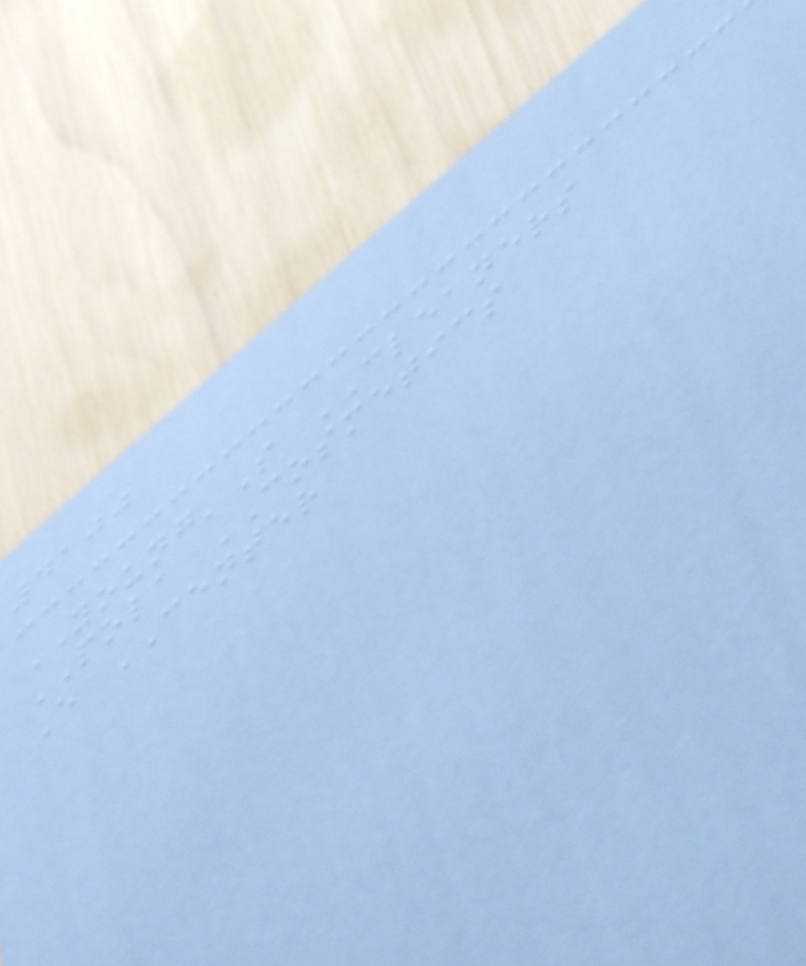4100
YOUNG'S CLEANERS
POLA COSMETICS
E CENTER
